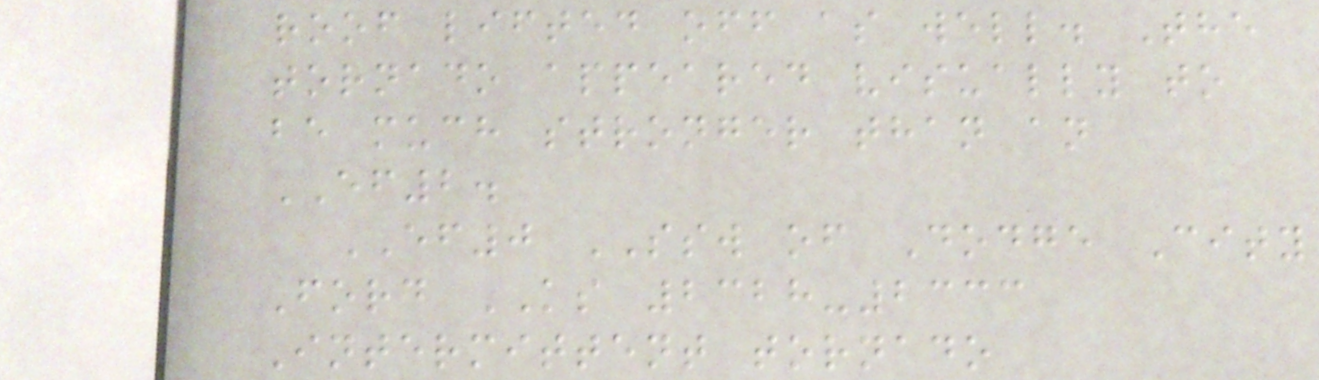roof lifted off as well. The
tornado appeared visually to
be much stronger than an
EF2.
EF0 SSW of Dodge City
Ford KS 2328-2333
Intermittent tornado
